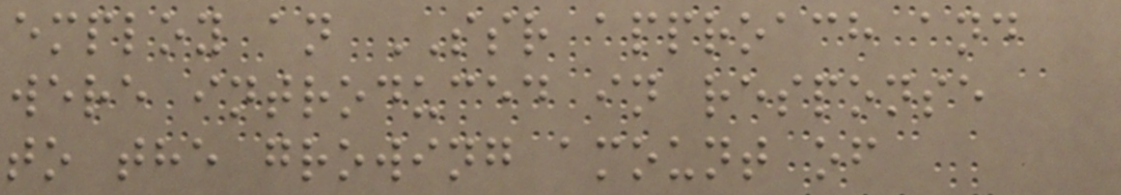employ an SSR approach and
were introduced in response
to the growing amount of
